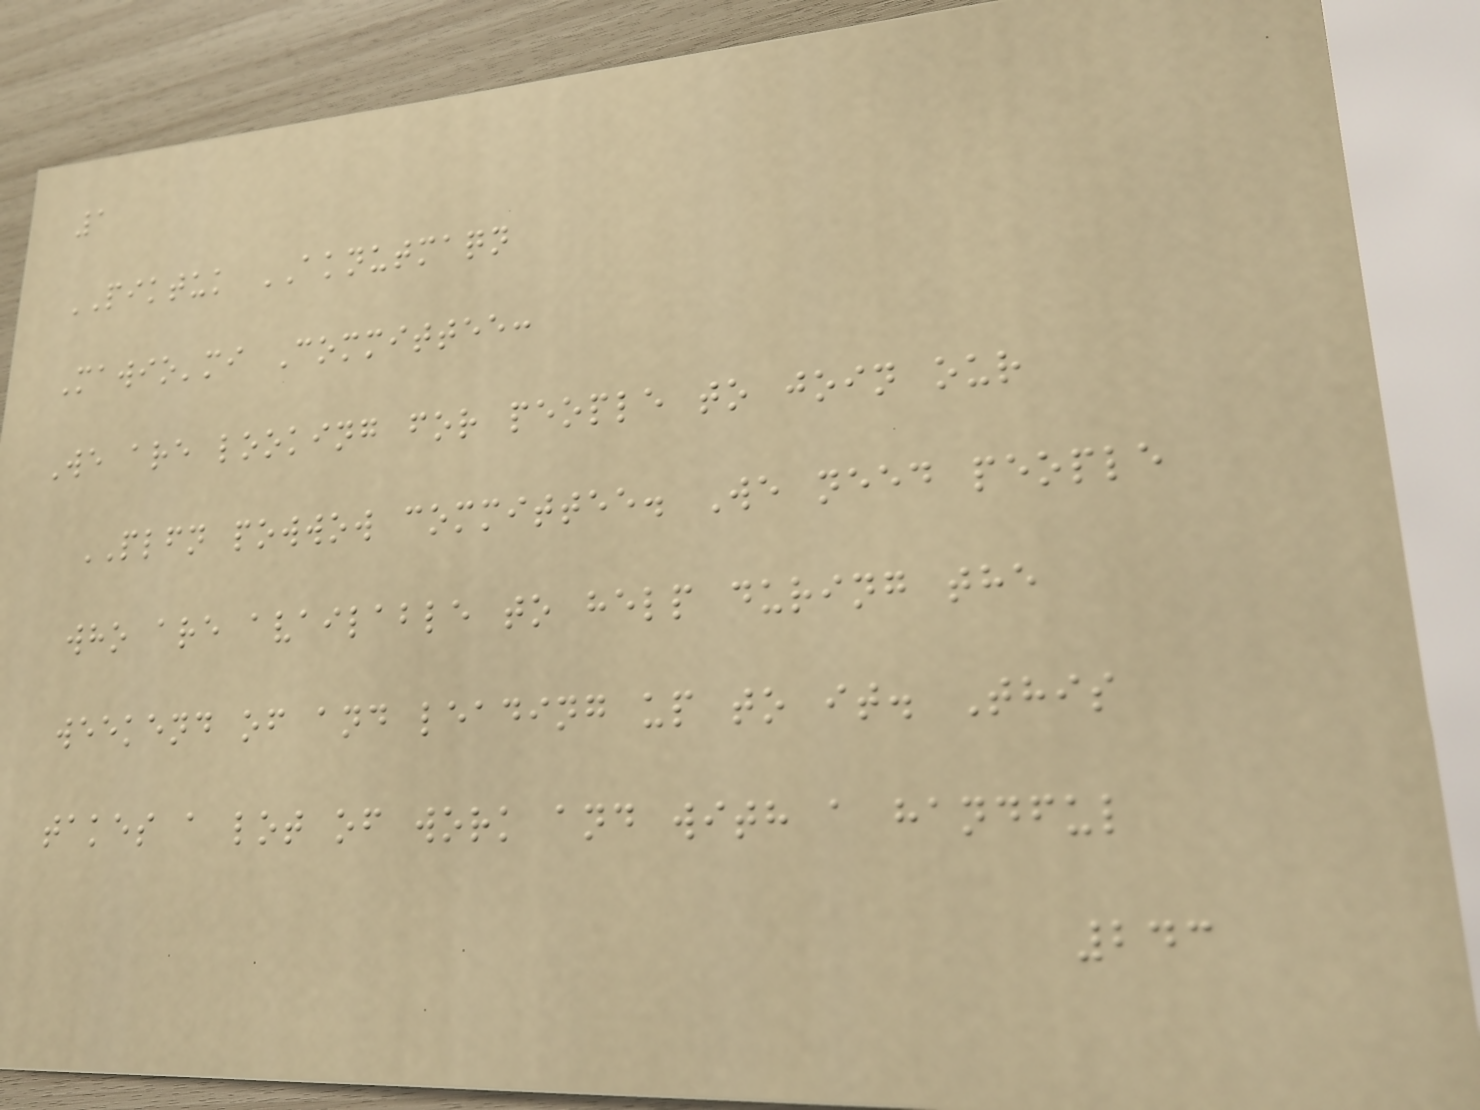1
PIKTUK AKNUTMAQN
Mawio'mi Committee:
We are looking for people to join our
PLFN powwow committee. We need people
who are available to help during the
weekend of and leading up to it. This
takes a lot of work and with a handful
243
